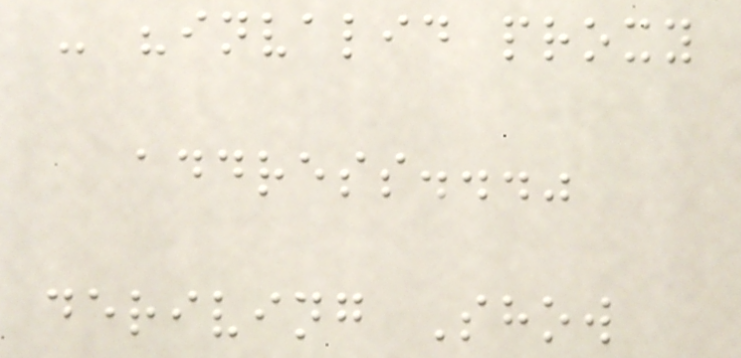- "invalid proxy
address..."
deriving Show
